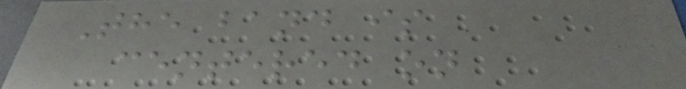The band is
centered on
